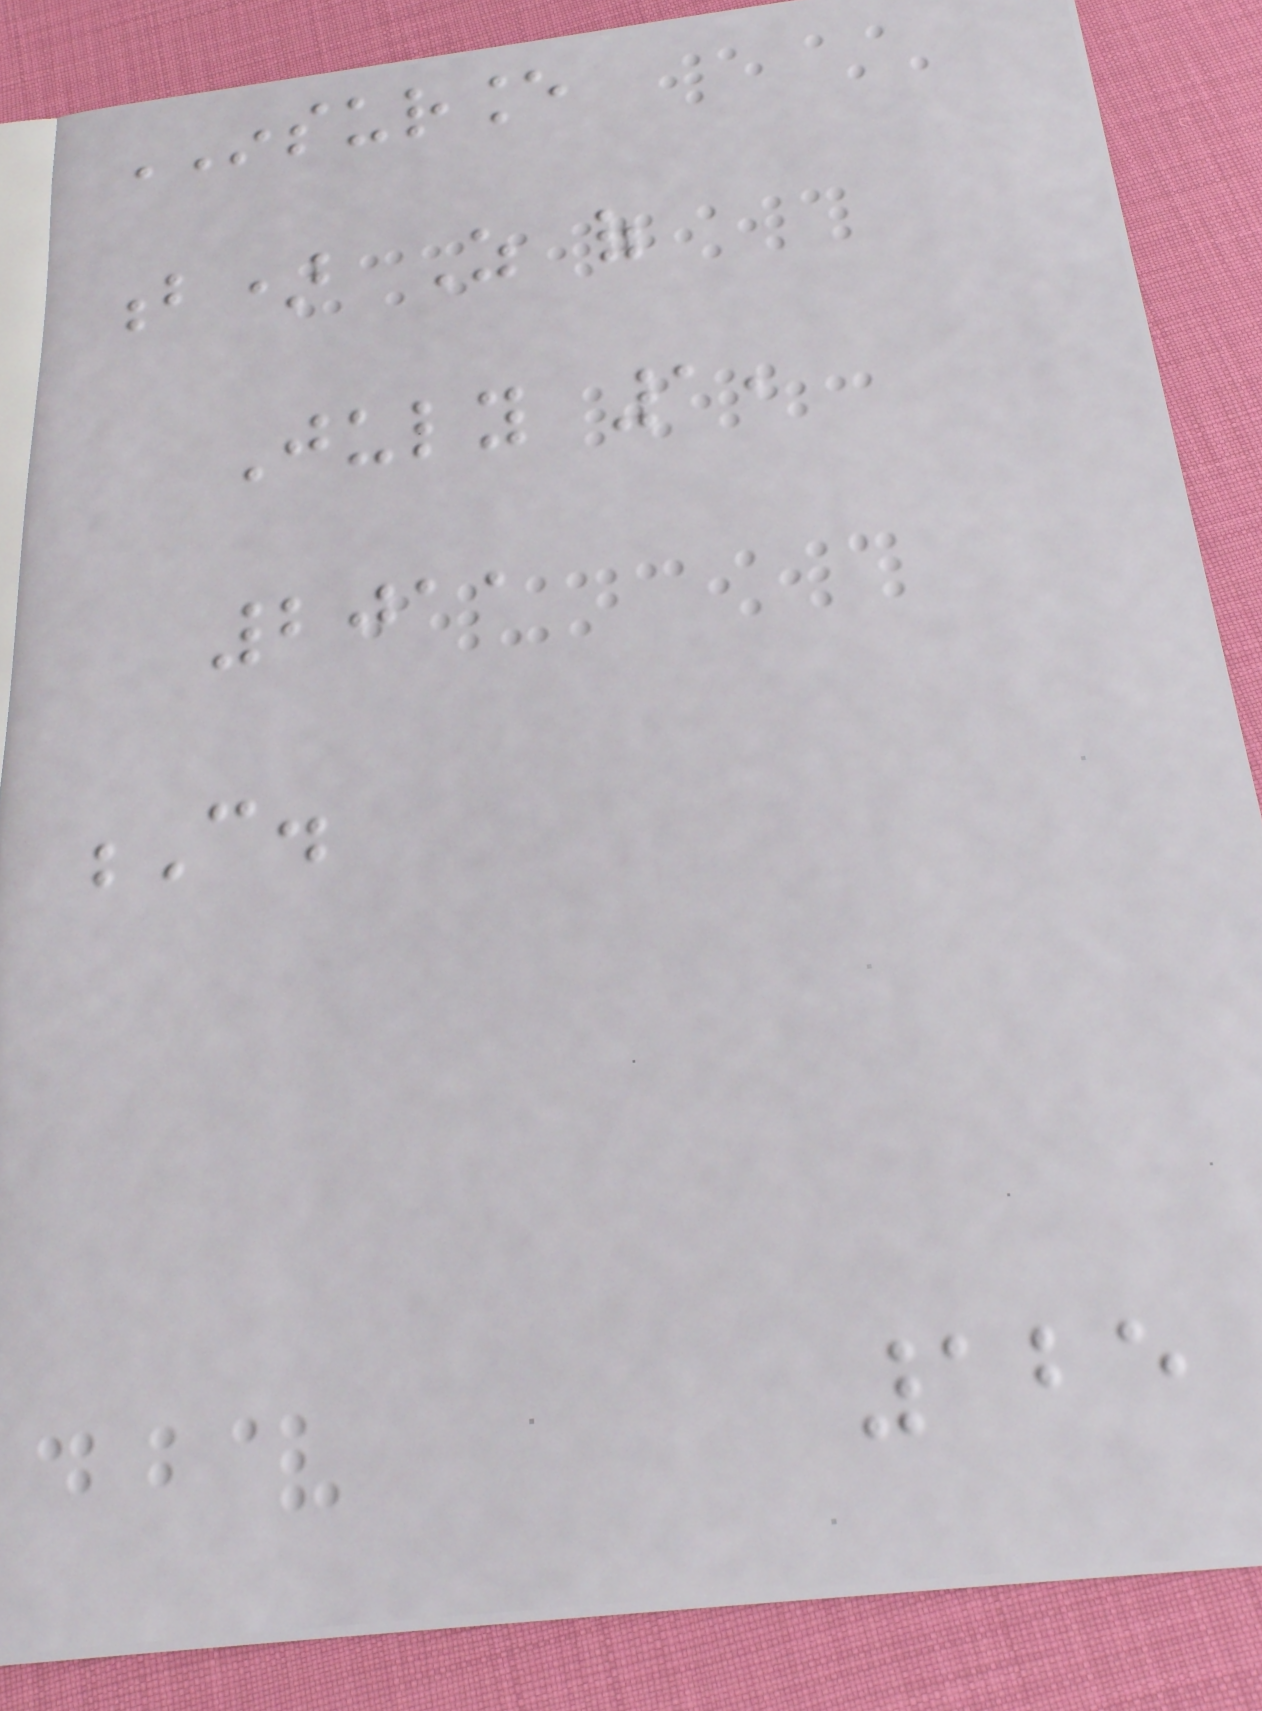INSURANCE
b) As of
July 1,
2011
C.
125
